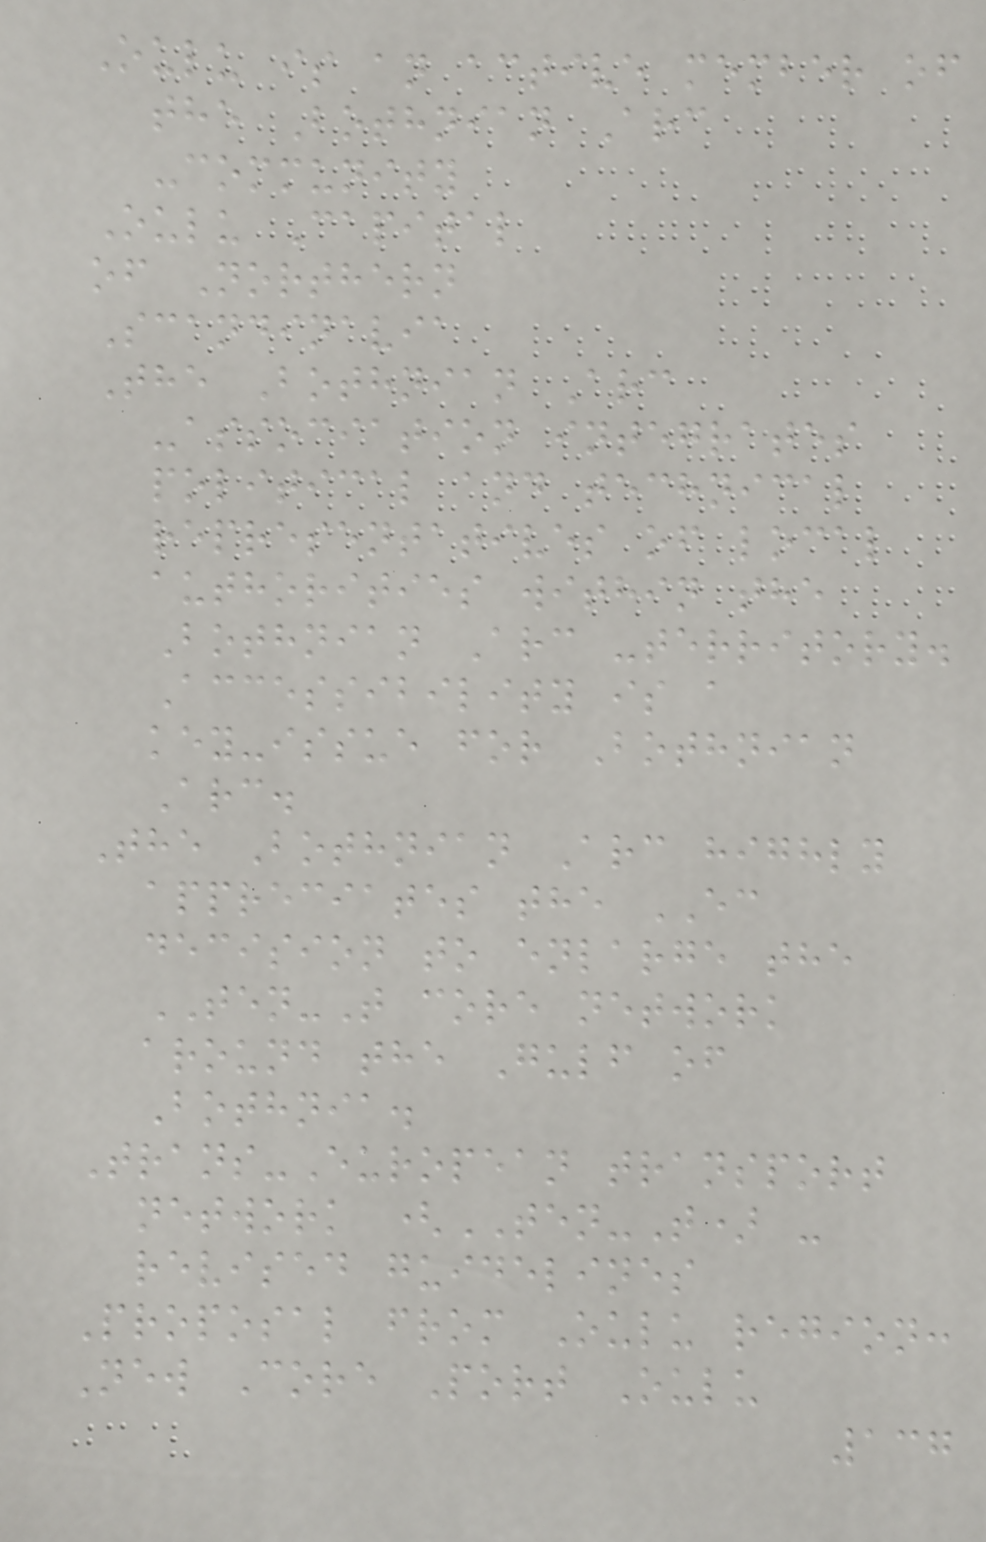Oulu is an active member of
the Bothnian Arc
-community
Oulu Capital
of Northern
Scandinavia
The Bothnian Arc
-association integrates
political and technical
representatives of local
authorities within the
Bothnian Arc -territory.
Accessibility is a
key-issue for Bothnian
Arc.
The Bothnian Arc highly
appreciates the EC
decision to enlarge the
TEN-T core network
around the Gulf of
Bothnia.
Trans-European transport
network (TEN-T) -
revised guidelines
Proposal from Oulu region:
New Core Port Oulu
137
